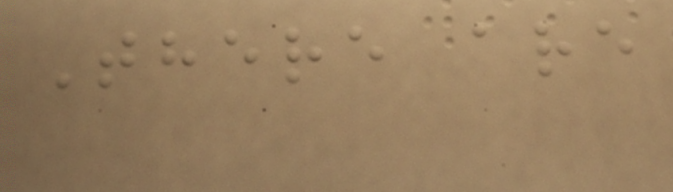There are
